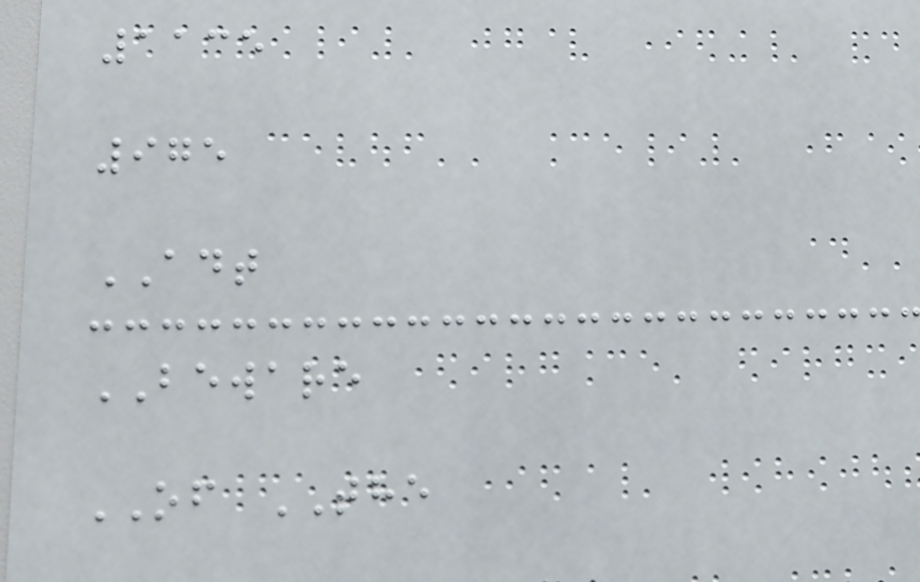1135
975
ADT
BEWARE
OF THE
